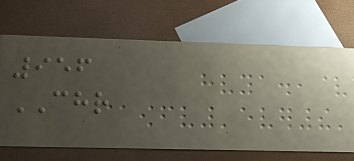956
CHR
